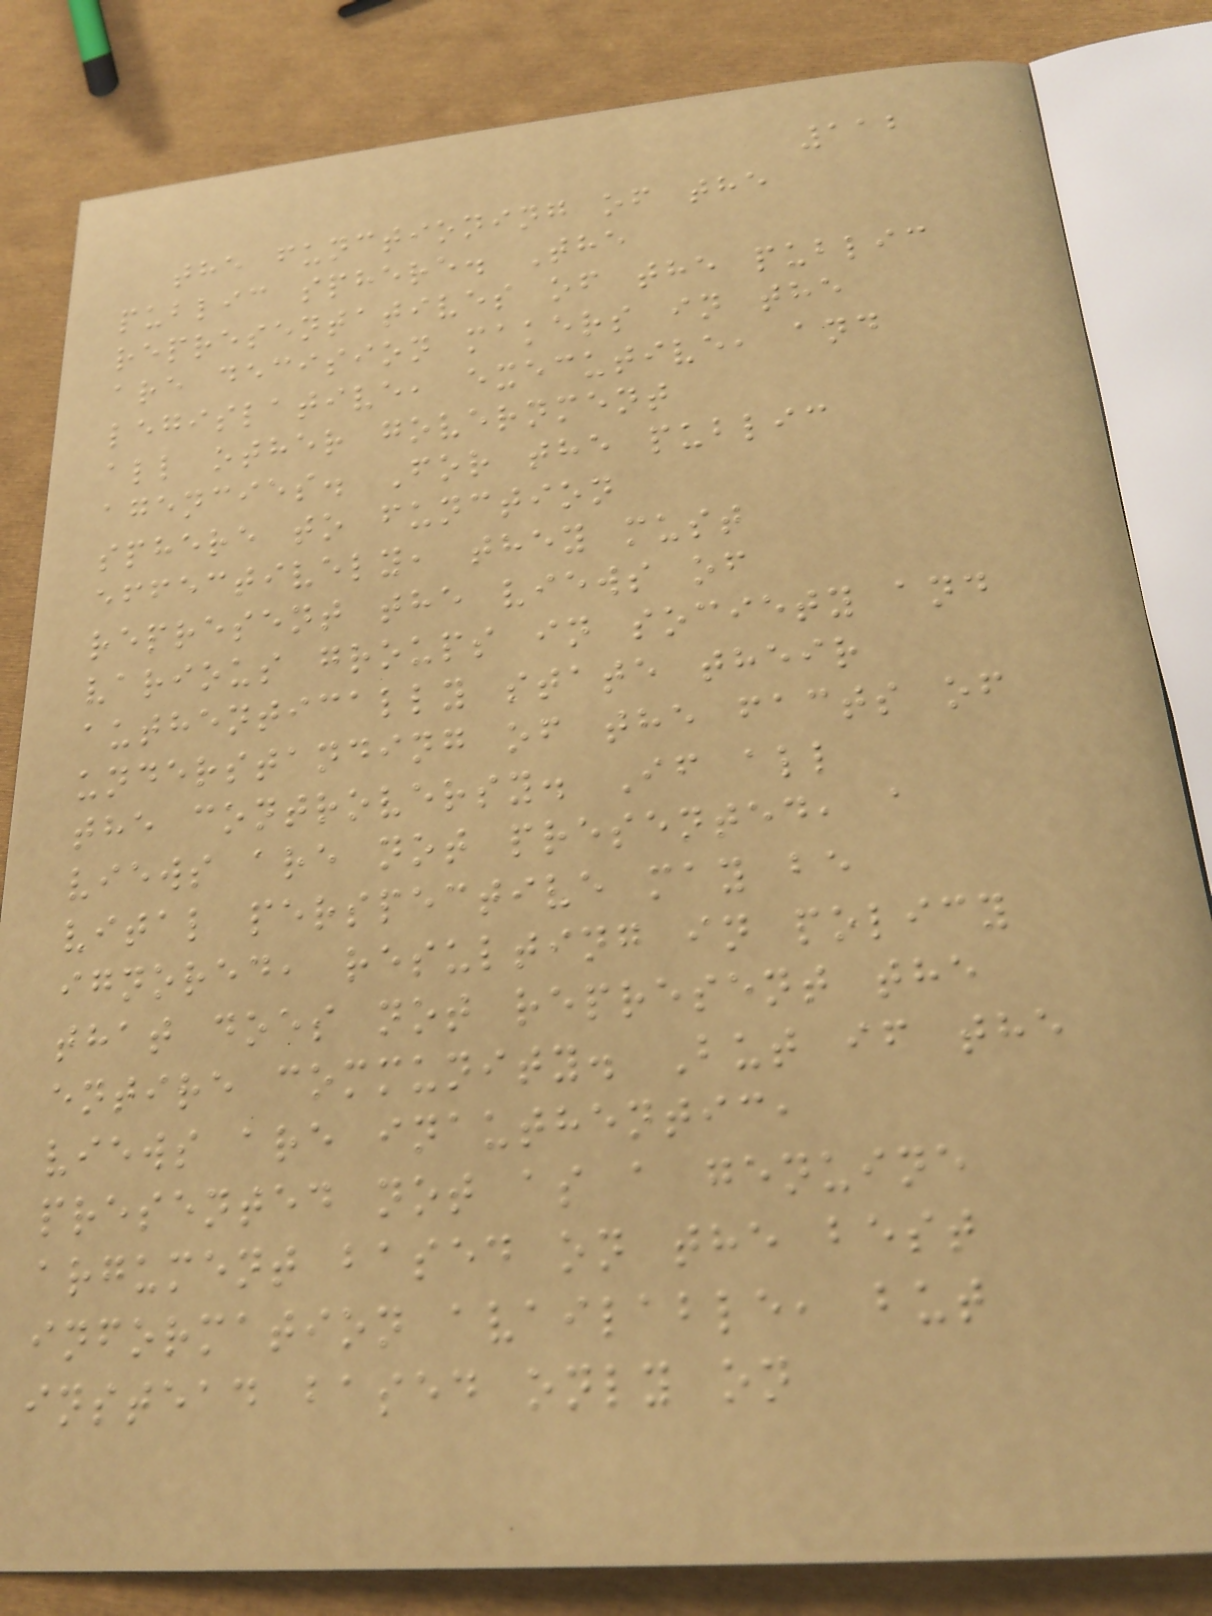112
the functioning of the
public sphere. The
representatives of the public
are decision makers in the
legislative, executive, and
all other government
agencies. For the public
sphere to function
effectively, they must
represent the views of
various groups in society and
authentically state their
understanding of the facts of
the controversy. If all
views are not presented, a
vital perspective may be
ignored, resulting in policy
that does not represent the
entire community. But if the
views are inauthentic,
presented not as a genuine
argument based on the best
information available, but
instead based only on
